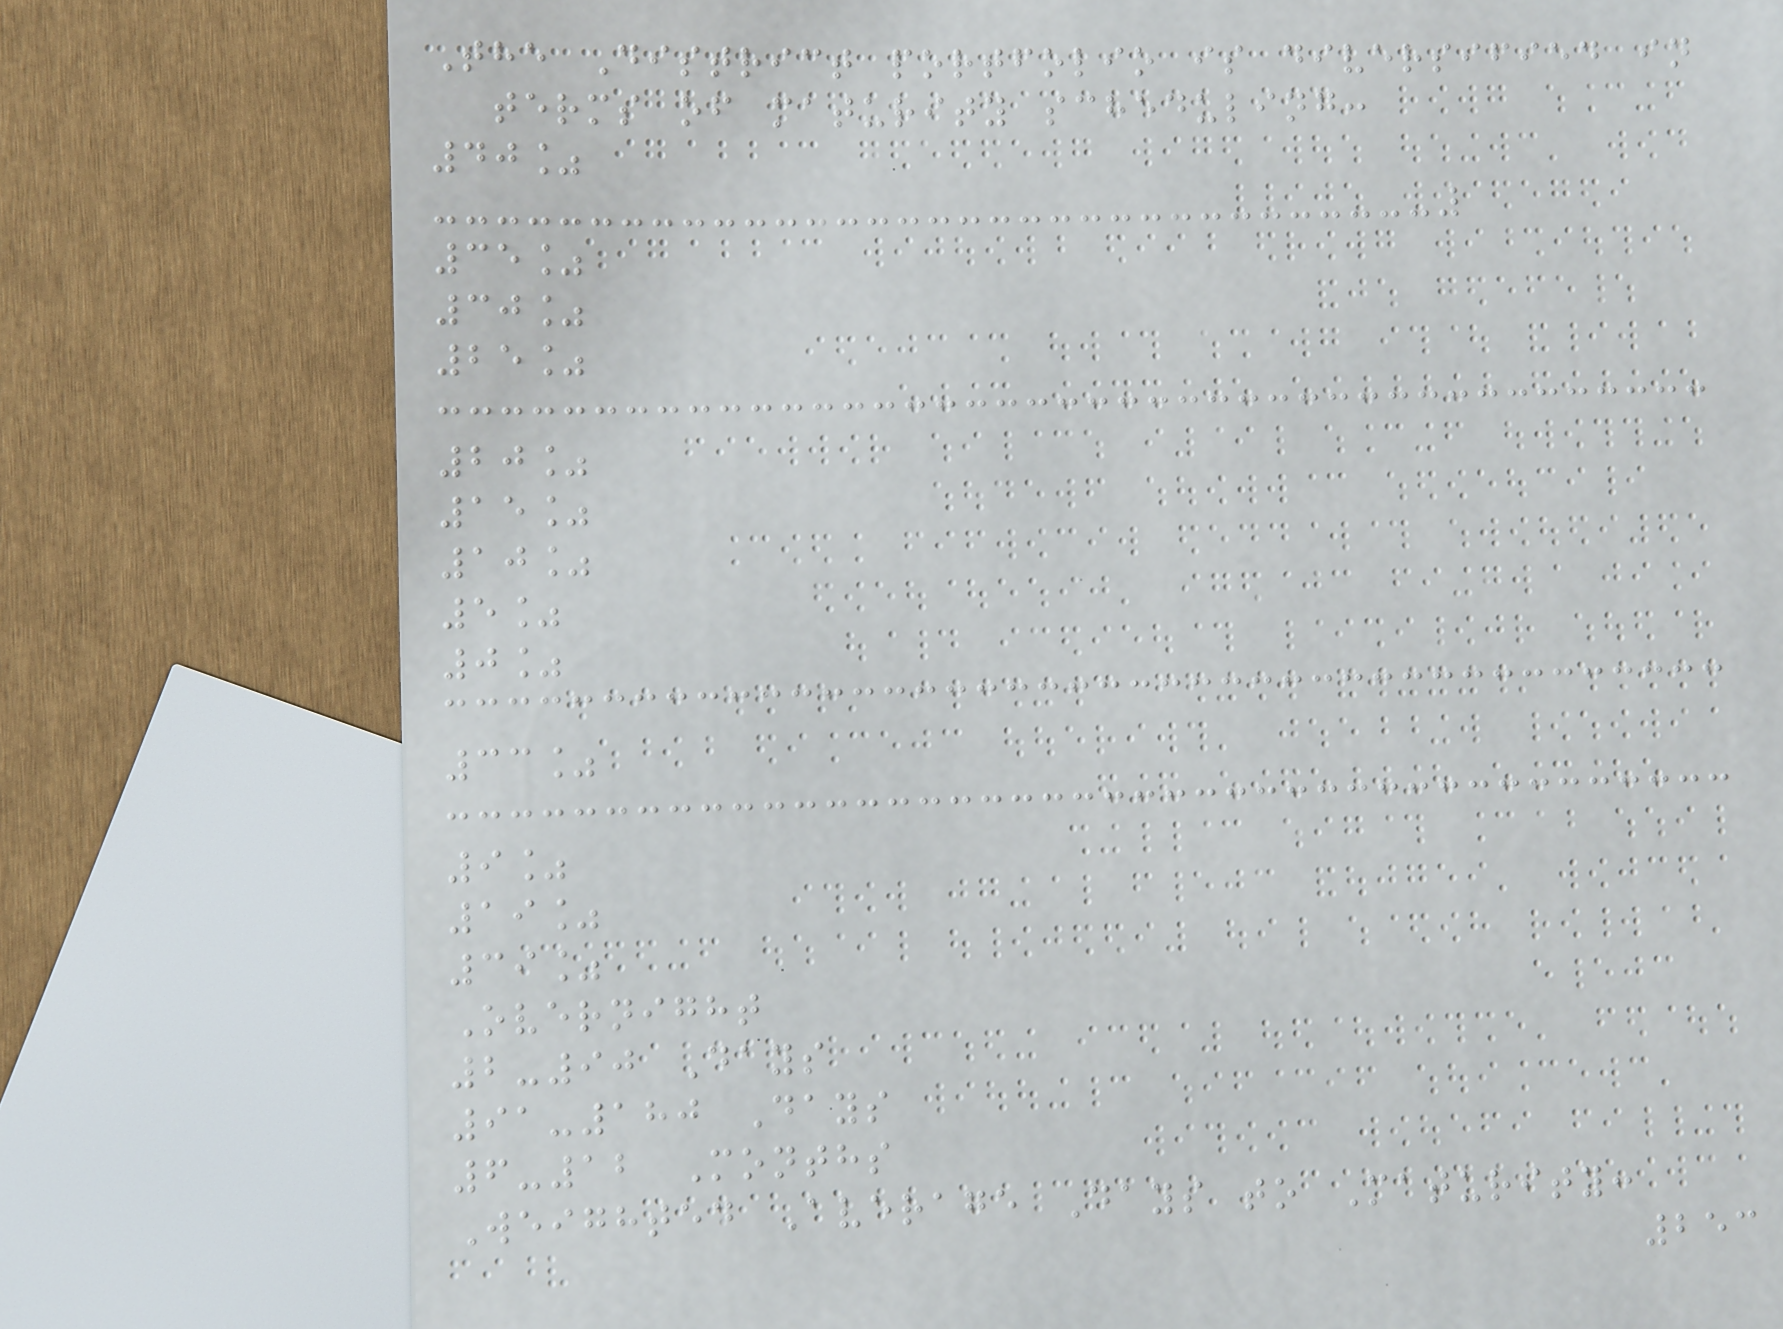The District portfolio is diversified in
terms of maturity scheduling:
40%
35%
30%
25%
20%
15%
10%
5%
0%
33%
9%
19%
39%
Overnight
2-90 Days
91-180 Days
6-12 Months
Weighted Average Days to Maturity:
253
